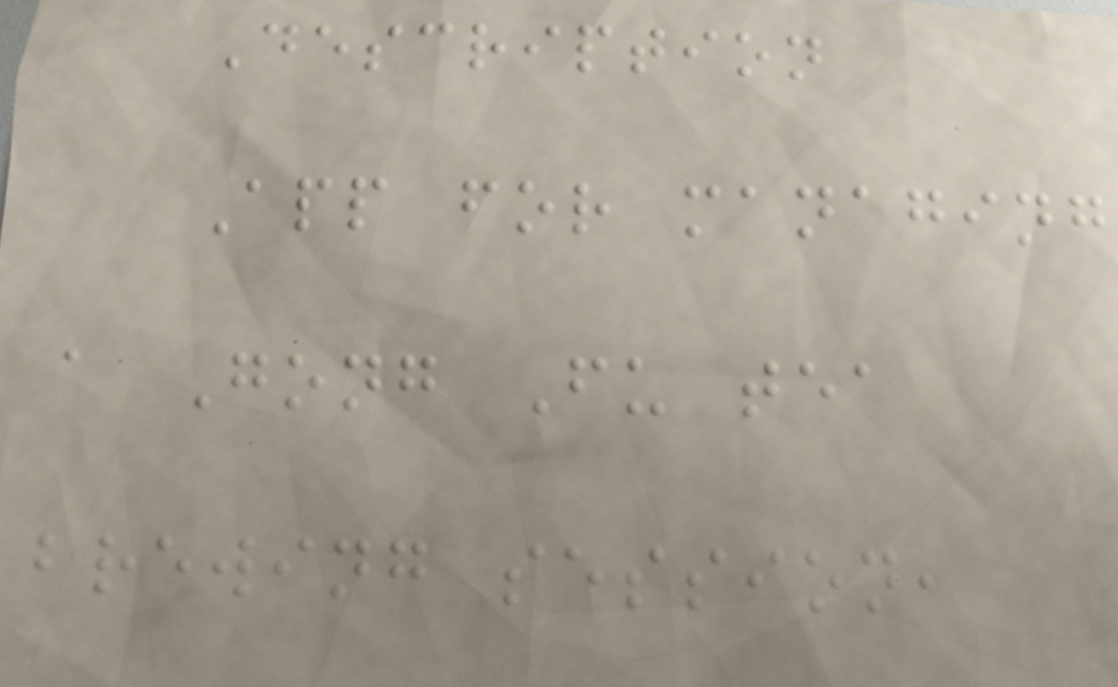Description
App for managing
a Gong Fu tea
brewing session,
